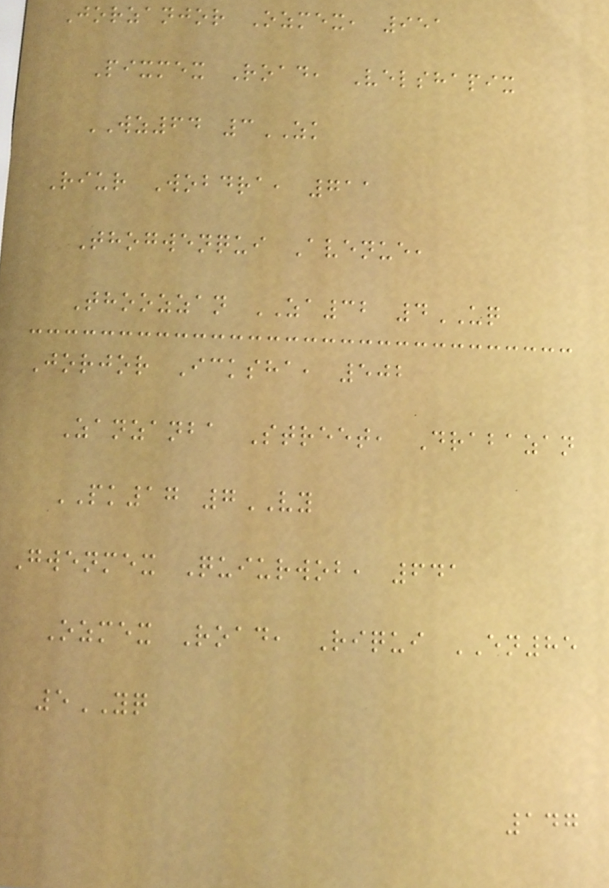Jorzanjor Ozmex, 951
Pixmex Road, Velshapix
WZ64 3ZK
Riur Wobdra, 711
Thogwenqui Avenue,
Thoozzan ZA32 4UQ
Jorjor Icksha, 502
Zanzanba Street, Drabazan
PK17 7VY
Gwenmex Quiurwob, 641
Ozmex Road, Riqui EN85
5YQ
147
